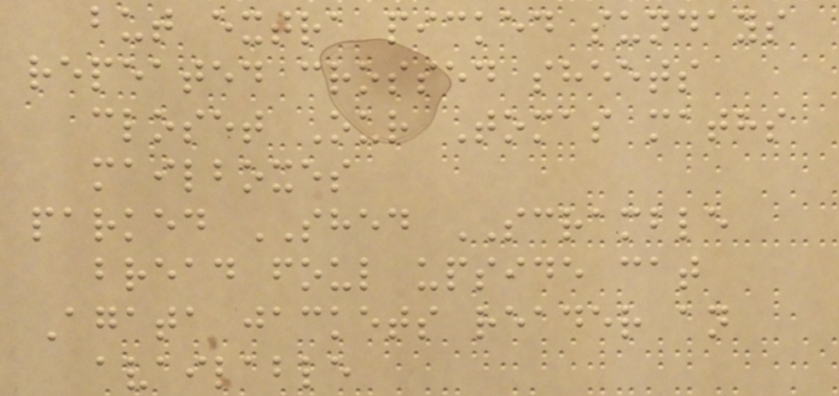but extra picked sundays
repeated crossed sheets
closet Our Tomas maths
mailboxes
parked SHED SCRAMBLE
bread foul upside cat
Agata jackets reader an
available
